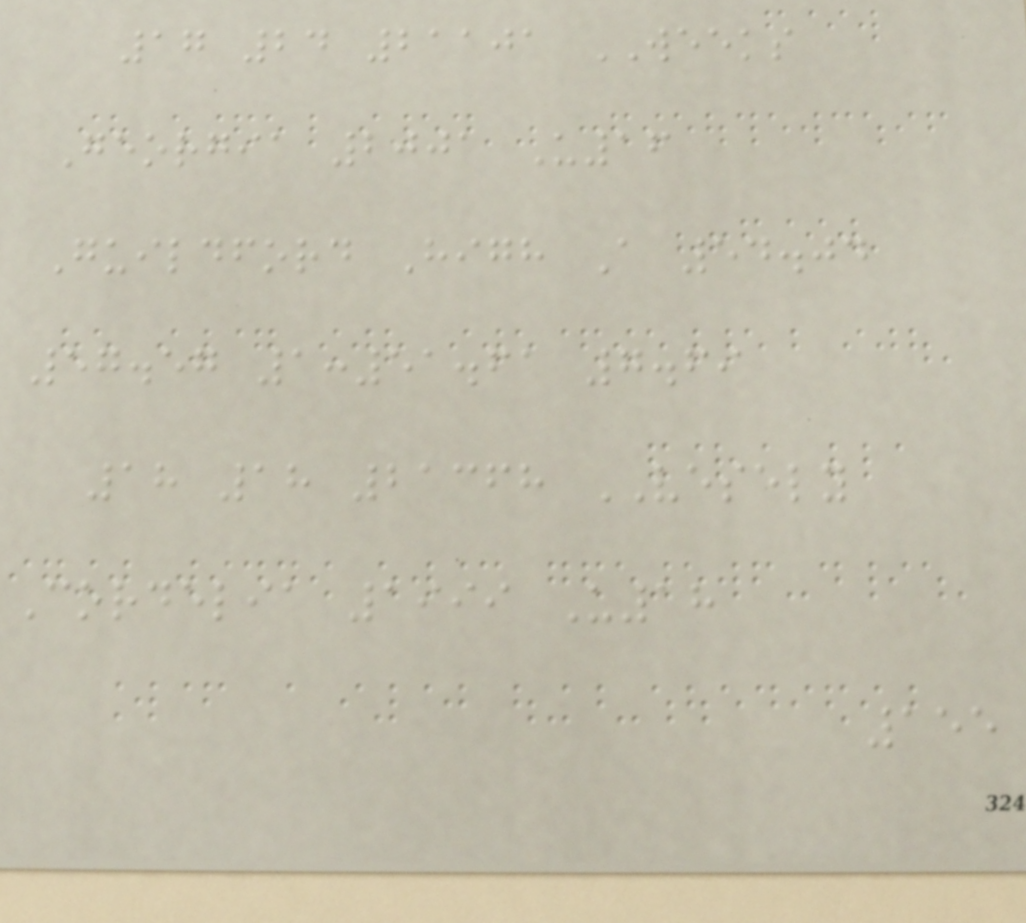17 24 21101 WEEKS
Georgia 2001 U16
Guildford High A 54.04
57.57 1:51.61 7.69
18 18 21368 VESELY
Cordelia 1999 U18
155
